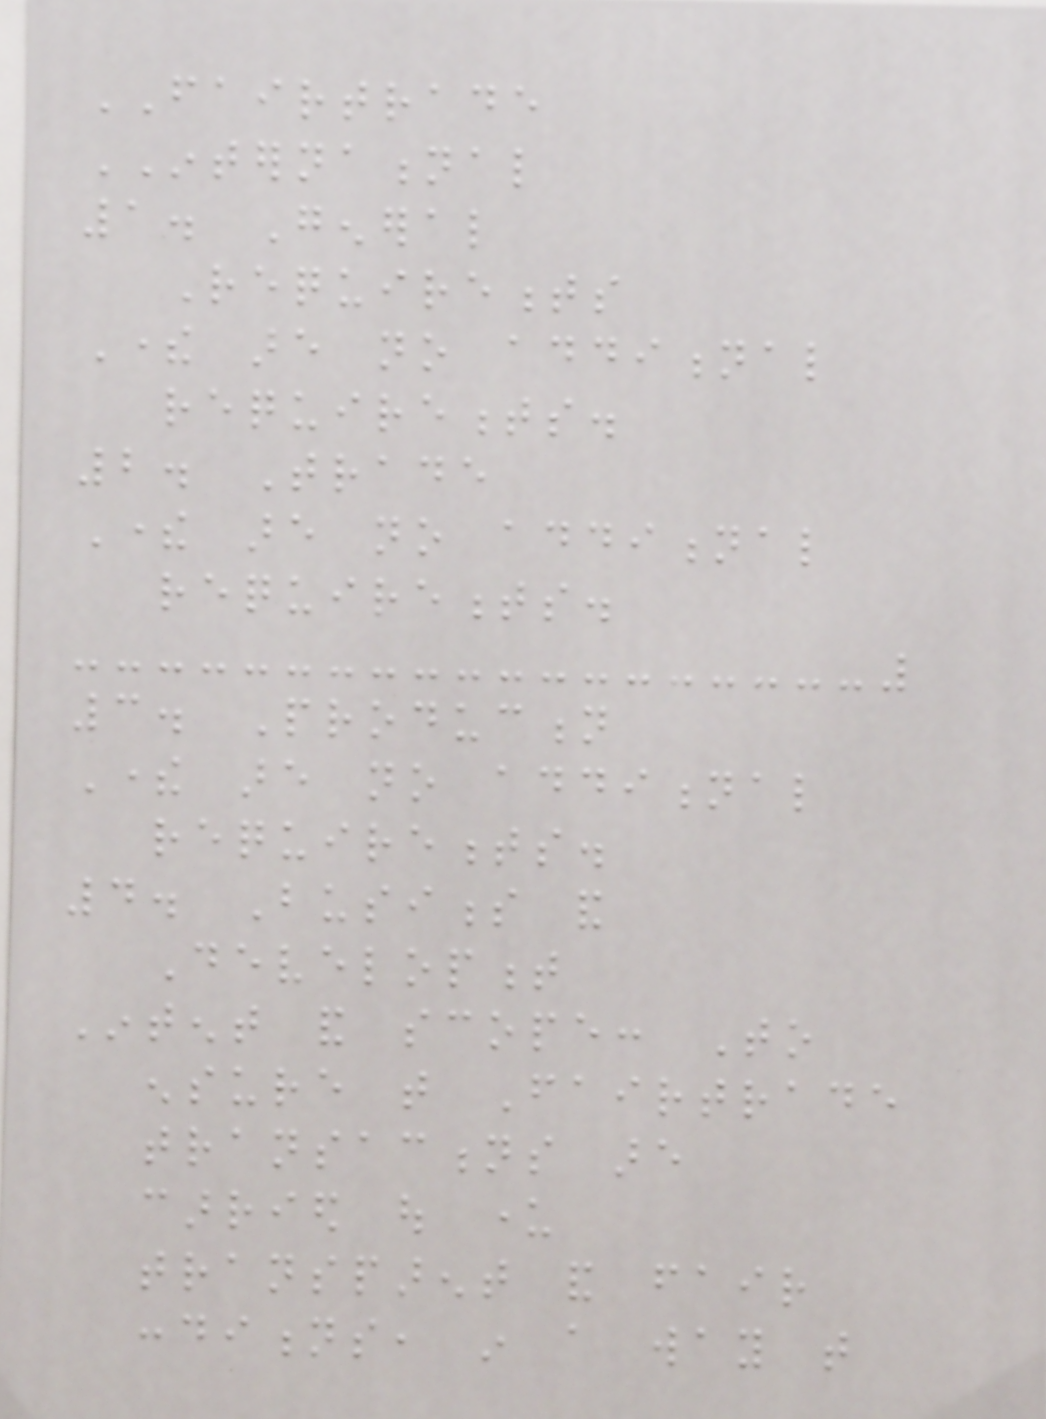FAIRTRADE
INTERNATIONAL
1. General
Requirements
There are no additional
requirements.
2. Trade
There are no additional
requirements.
3. Production
There are no additional
requirements.
4. Business and
Development
Intent and scope: To
ensure that Fairtrade
transactions are
carried out under
transparent and fair
conditions, in a way that
